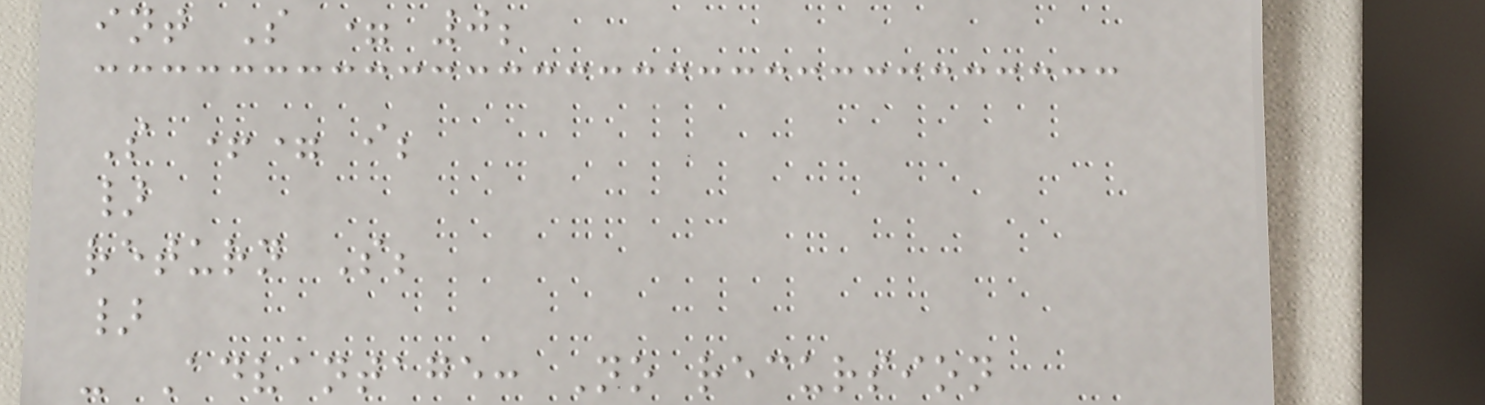int S = 0;
S += i;
}
return S;
}
- Advantage: No recursion
